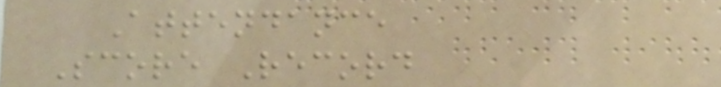Attendance
Score Record
